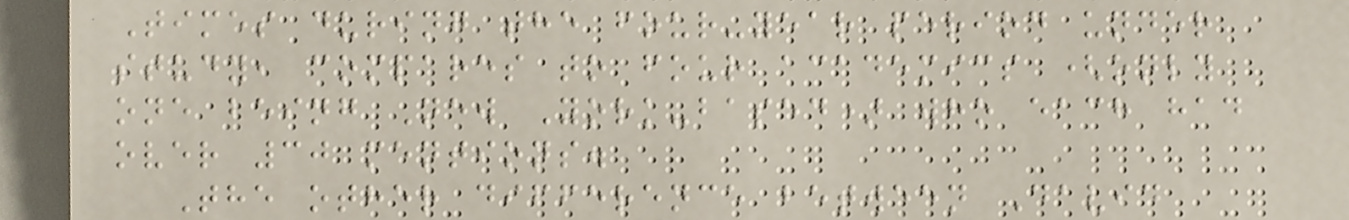Times during the four-year period under
study, compares to four academics (only
one being New York-based) who each had
over 30 mentions.
The other difference between David
